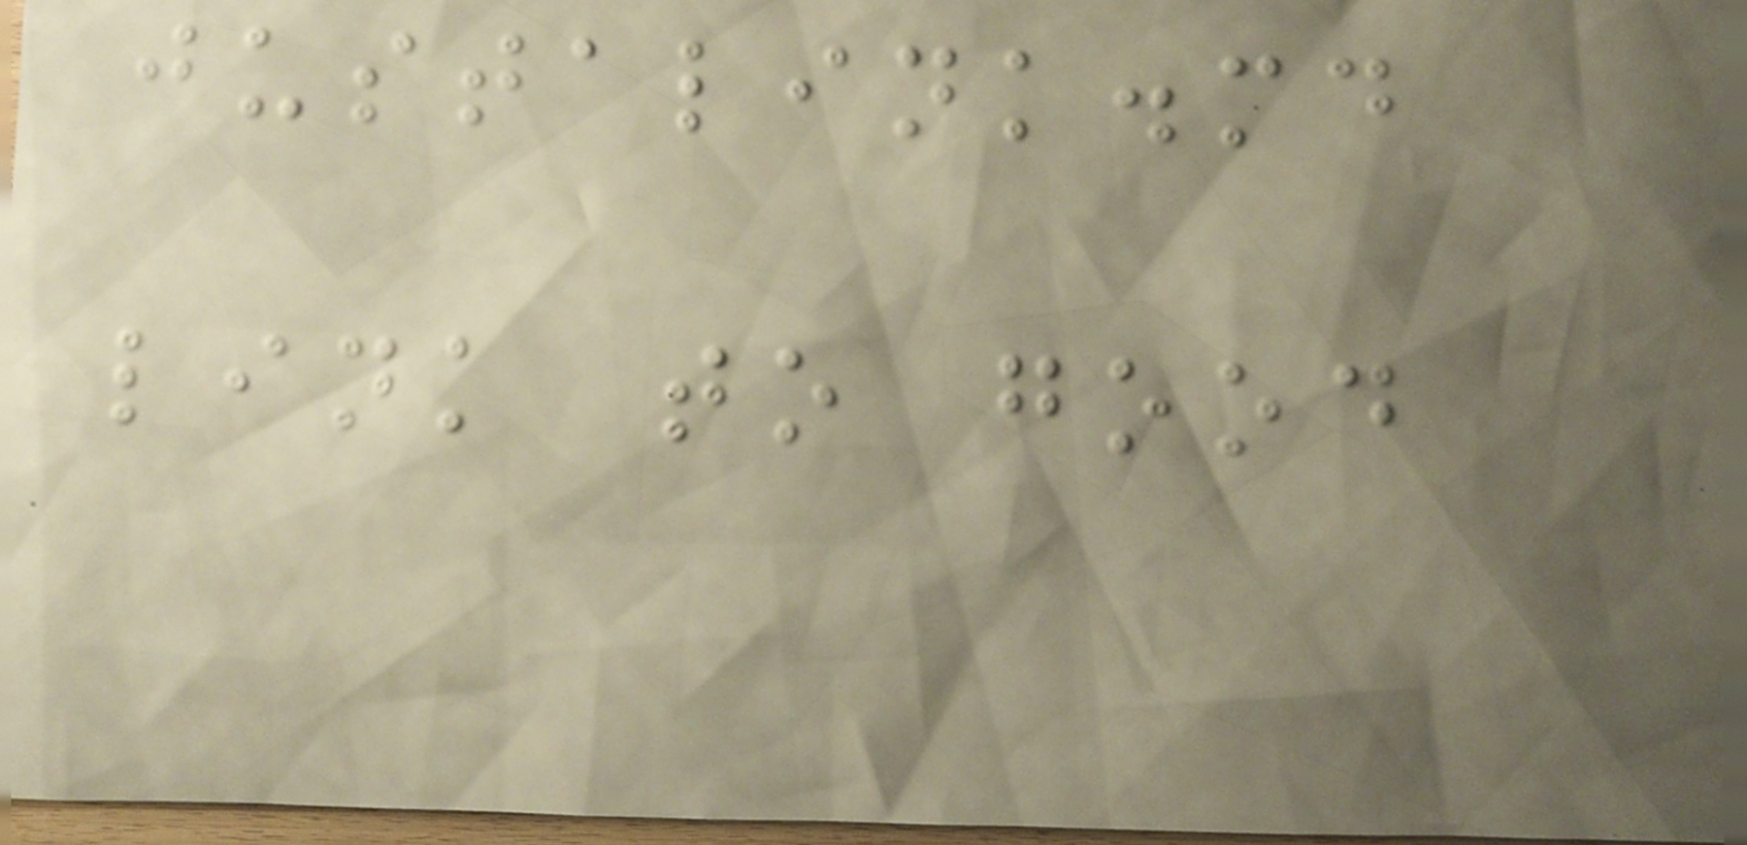justalink.md
link to good
